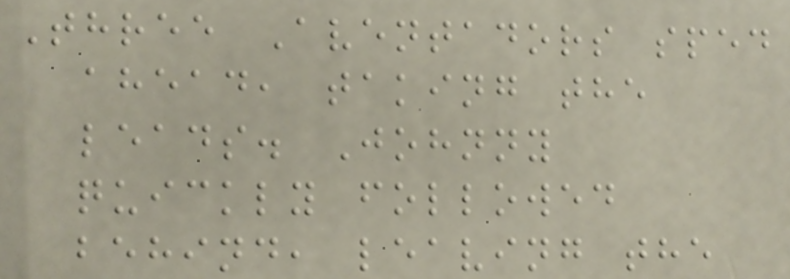Three Aventadors sped
ahead, taking the
leads. Johnny
quickly followed
behind, leaving the
